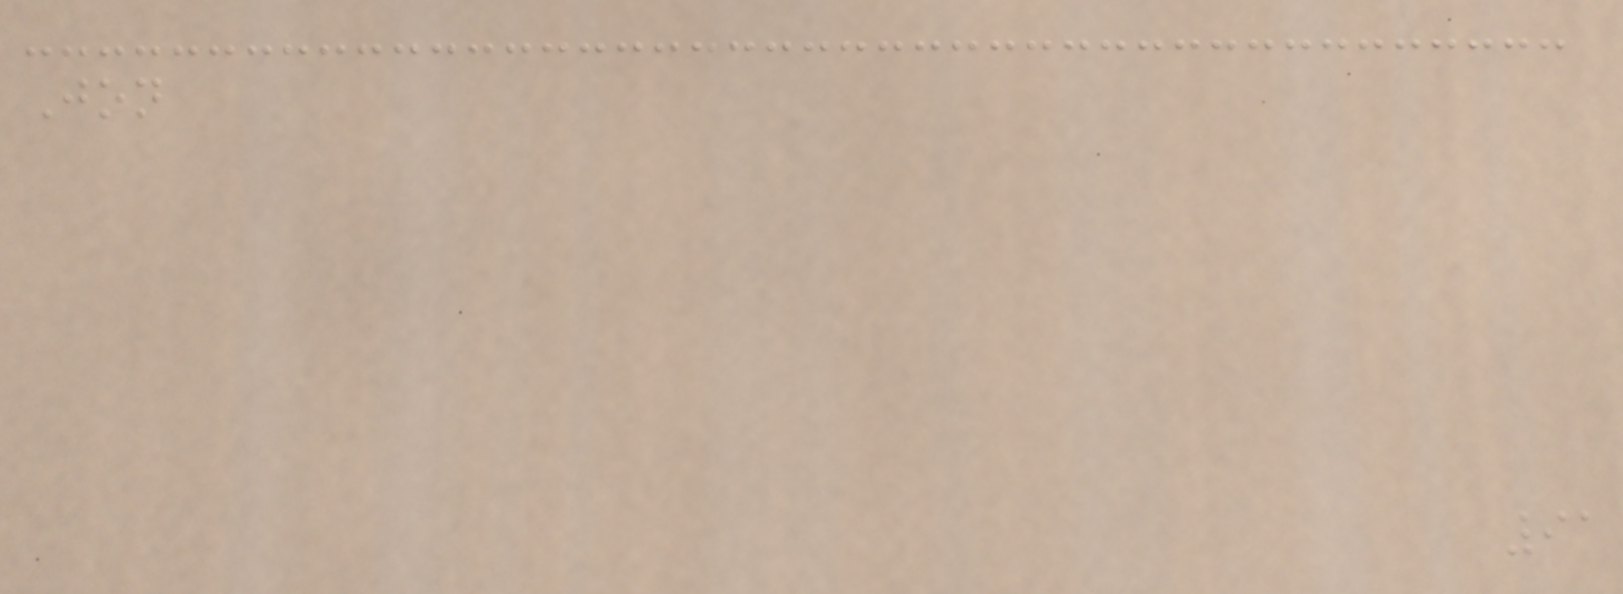Jon
91
